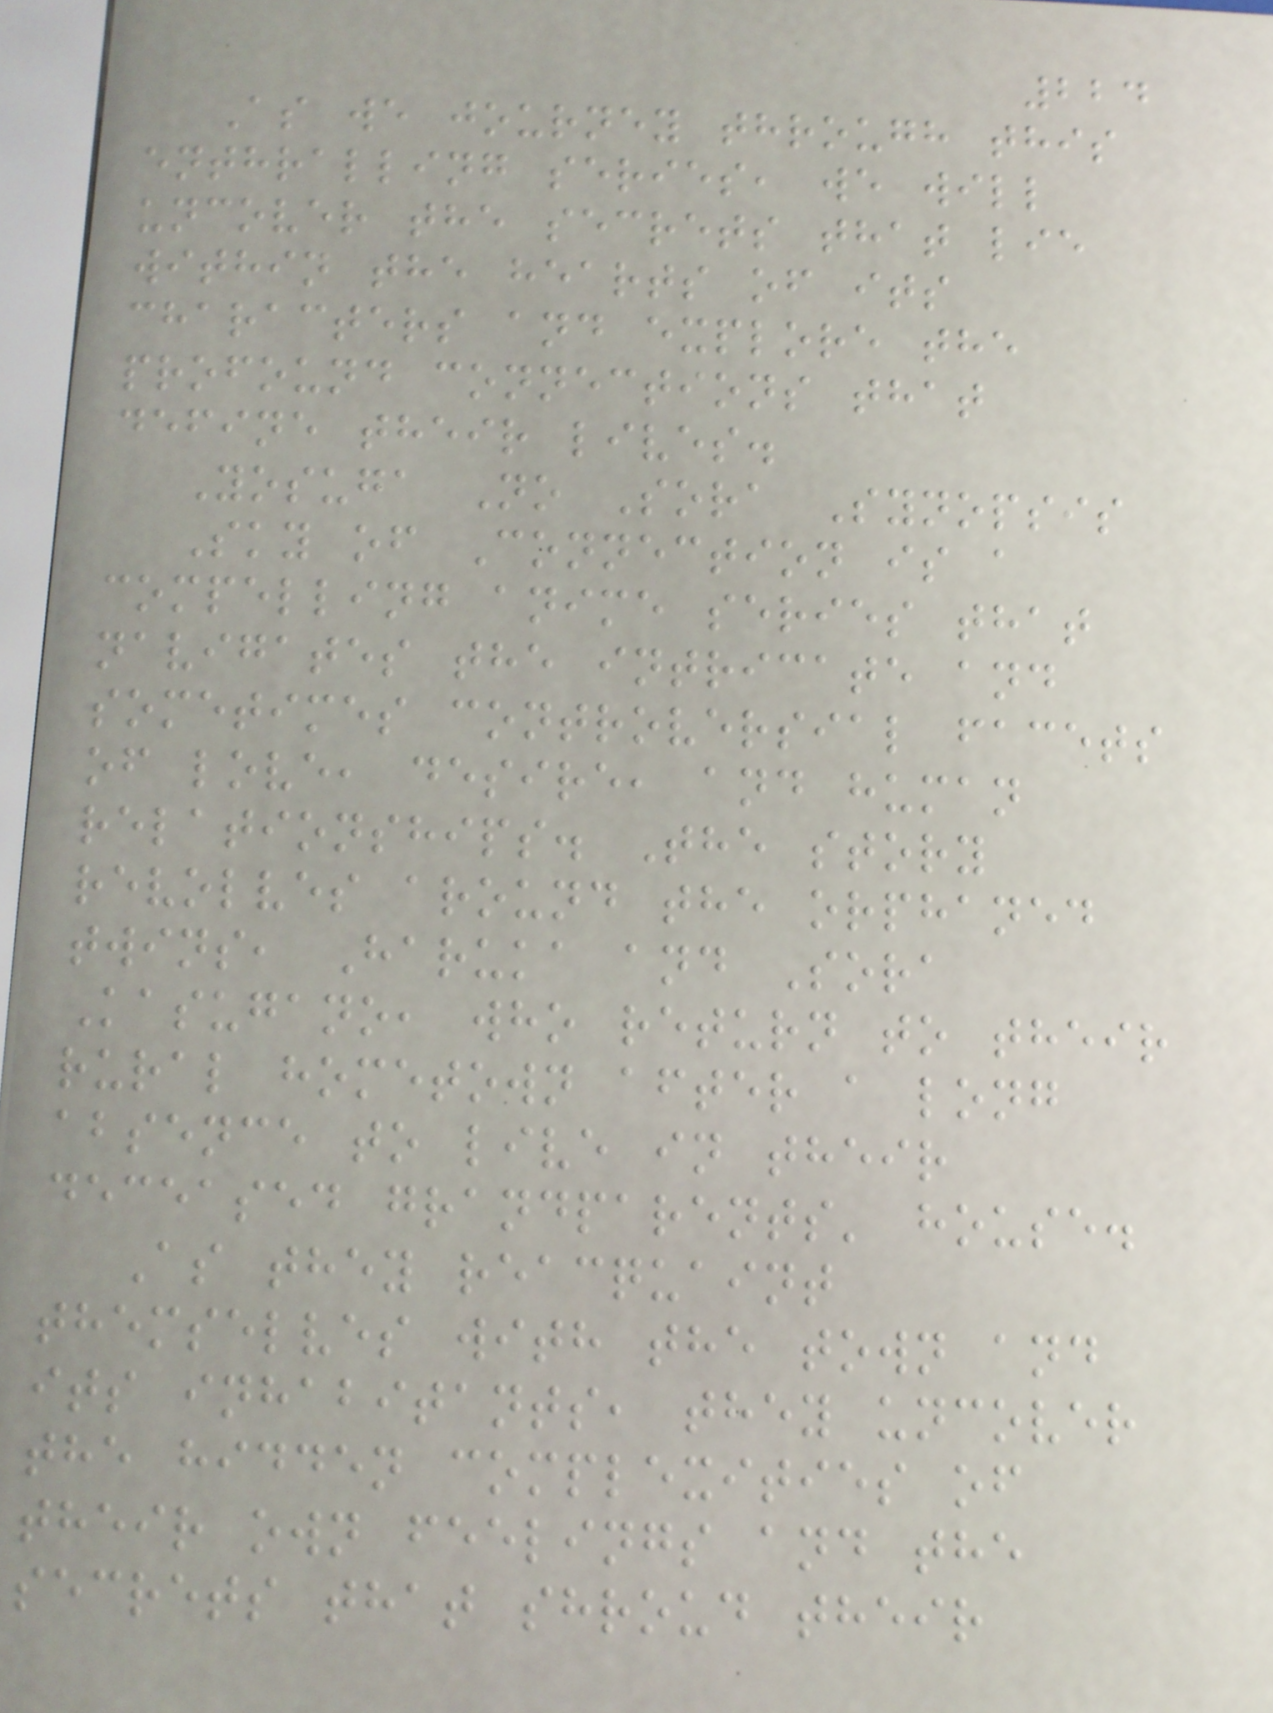224
As we journey through this
enthralling series, we will
uncover the secrets that lie
within the hearts of its
characters and explore the
profound connections that
define their lives.
Yosuga No Sora Synopsis
Sky of Connection is a
compelling anime series that
navigates the intricate and
sometimes controversial facets
of love, desire, and human
relationships. The story
revolves around the orphaned
twins, Haruka and Sora
Kasugano, who return to their
rural hometown after a long
absence to live in their
deceased grandparents' house.
As they reacquaint
themselves with the town and
its inhabitants, they uncover
the hidden complexities of
their own feelings and the
secrets that shroud their
